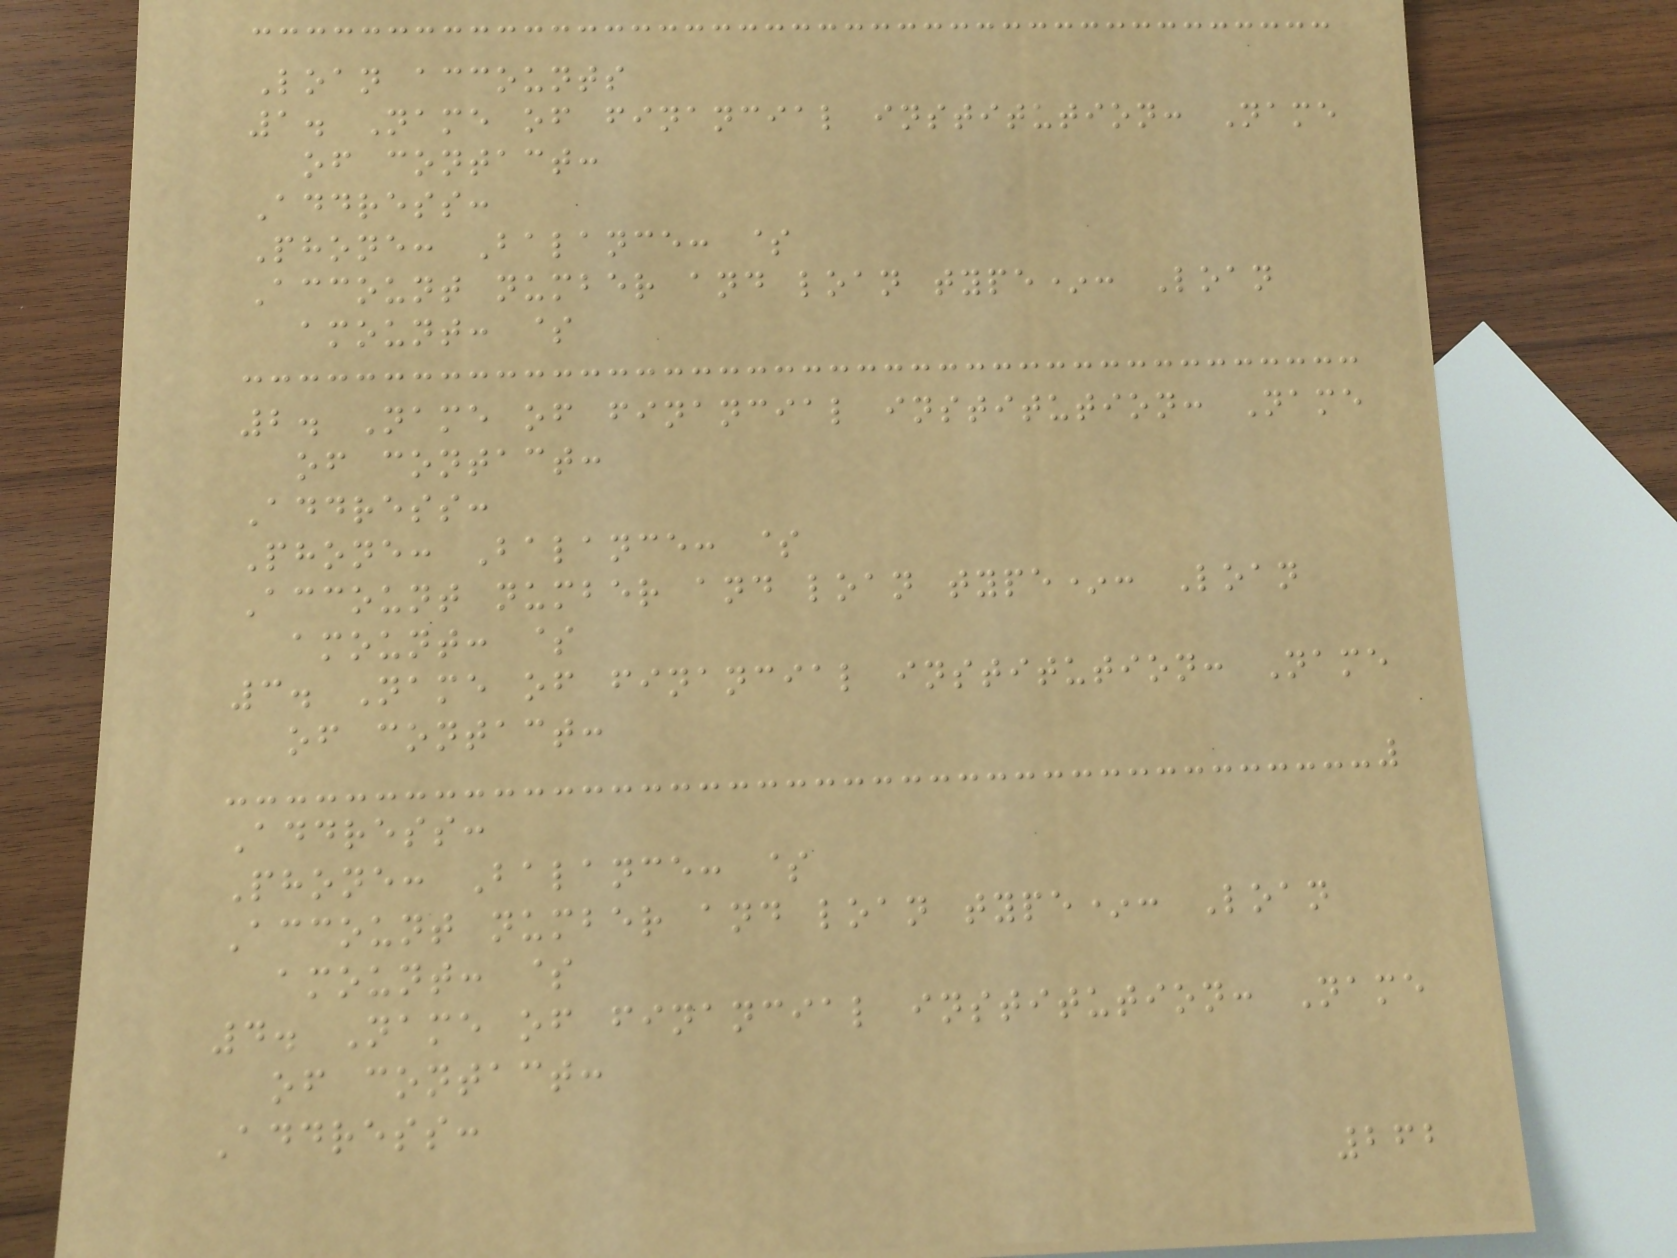Loan accounts
1. Name of financial institution: Name
of contact:
Address:
Phone: Balance: $
Account number and loan type*: Loan
amount: $
2. Name of financial institution: Name
of contact:
Address:
Phone: Balance: $
Account number and loan type*: Loan
amount: $
3. Name of financial institution: Name
of contact:
Address:
Phone: Balance: $
Account number and loan type*: Loan
amount: $
4. Name of financial institution: Name
of contact:
Address:
262
